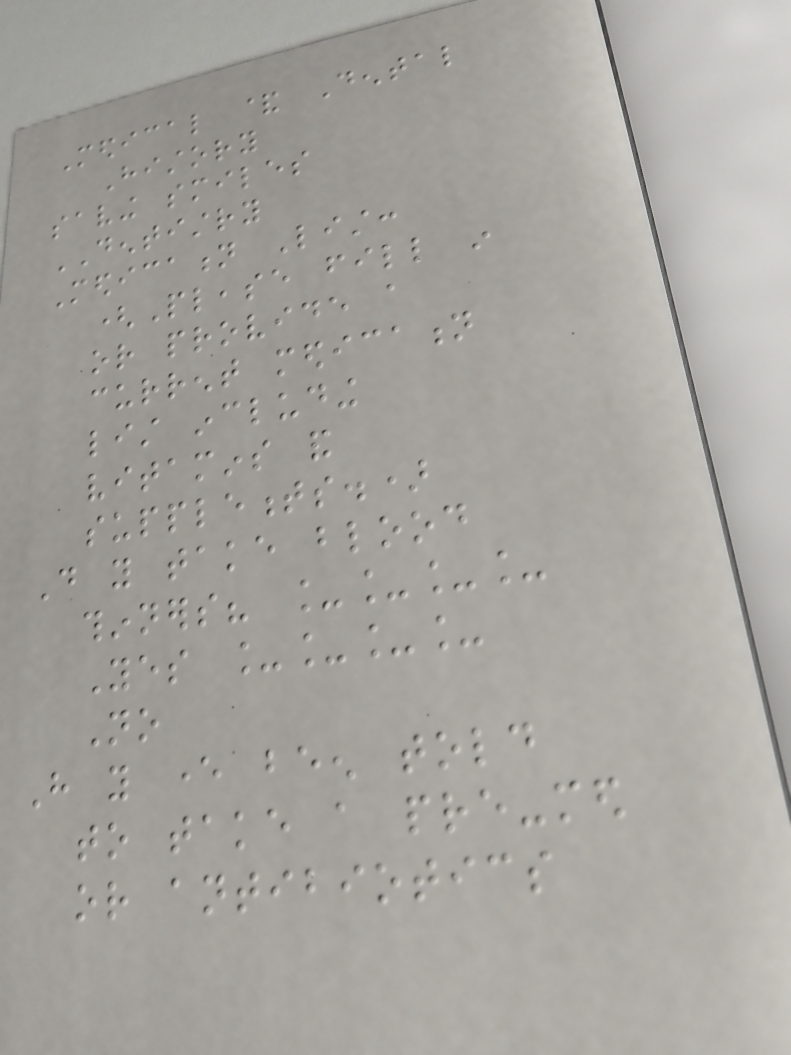Medical & Dental
History
saving smiles
DENTISTRY
Medication List:
(Please fill in
or provide a
current medication
list including
vitamins and
supplements.)
Do you take blood
thinners? ____
Yes ____
No
Have you ever been told
to take a pre-med
or antibiotics
